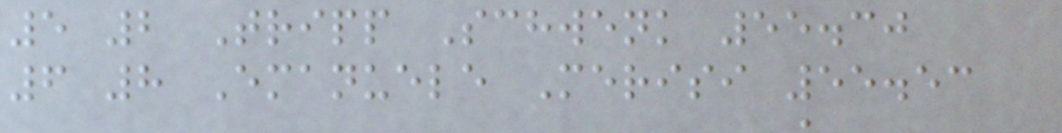5 2 Tripp Schwenk 55.30
6 8 Emanuele Merisi 55.53
